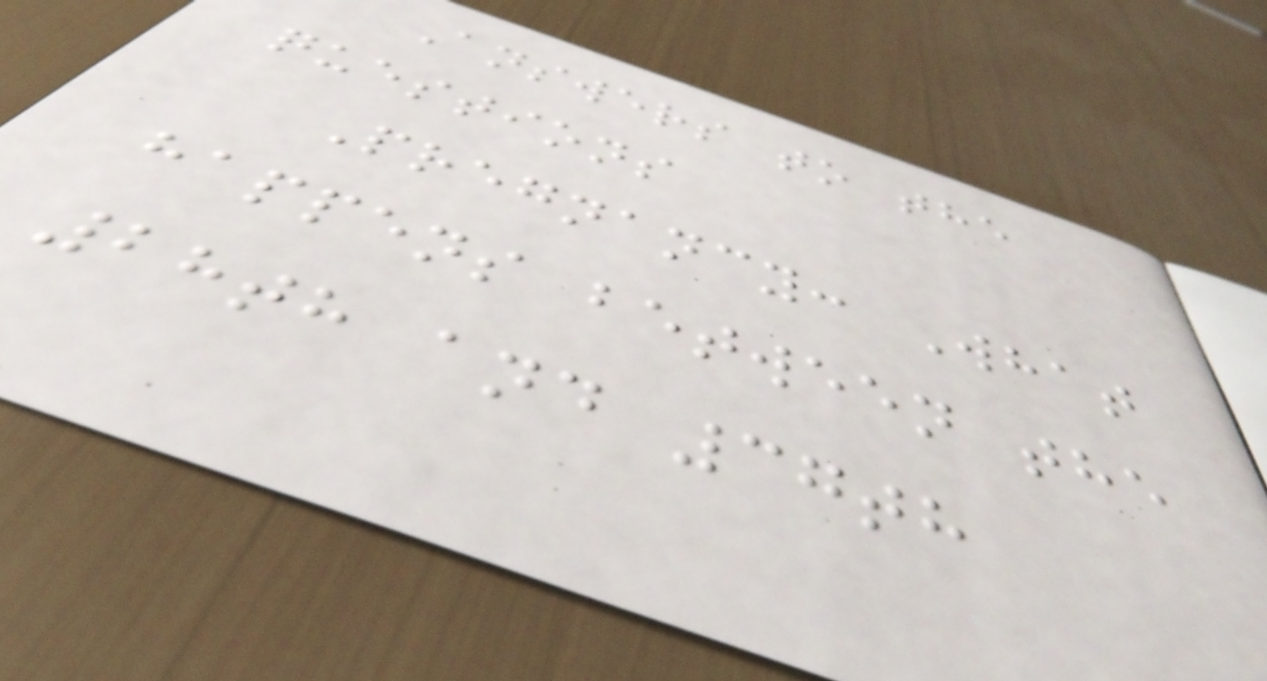Answers to the
questions
Pregnancy: What
happens between the
28th and 37th
